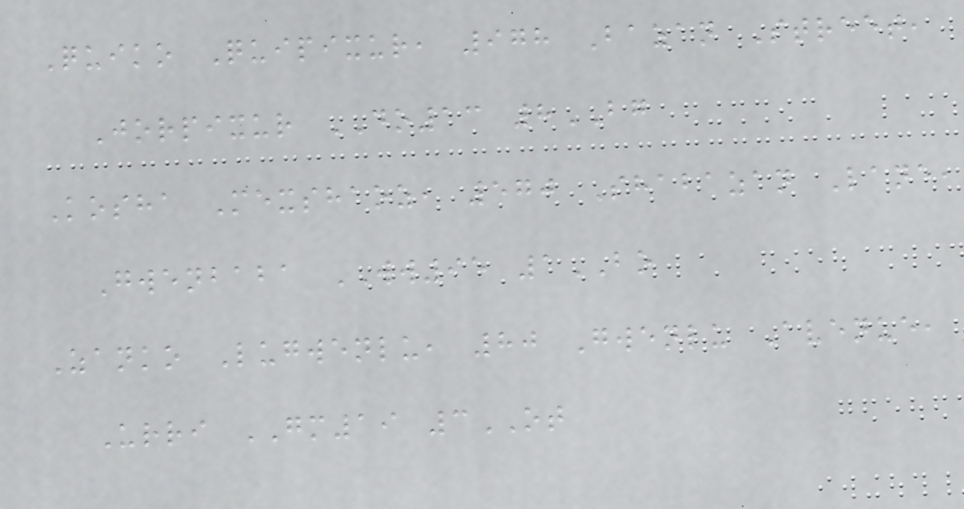Quiko Quipixur, 978 Bazan Street,
Jorpixur DO13 8BG
Kosha Mexshaoz, 570 Shabazan Lane,
Gwenbaba WW95 1BO
Zanko Lugwenlu, 80 Gwenlu Avenue,
Urri GM19 3OT
